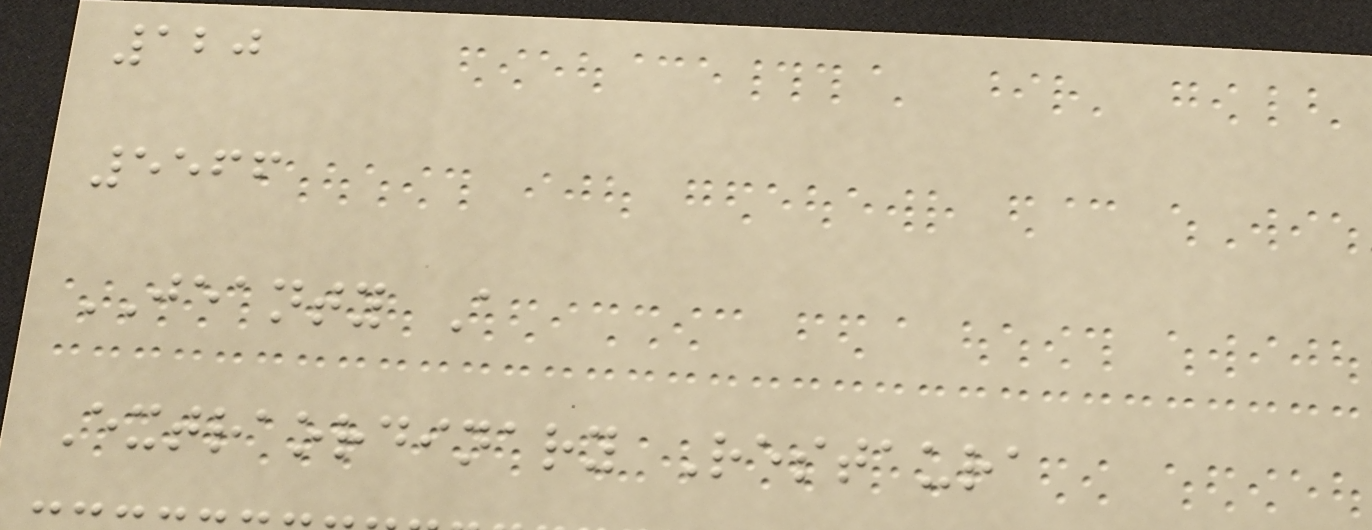120
5566
JEANTY A
Extraordinary Restaura
